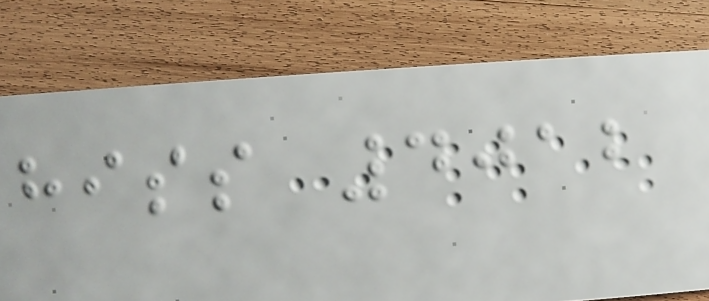hiss 4012
